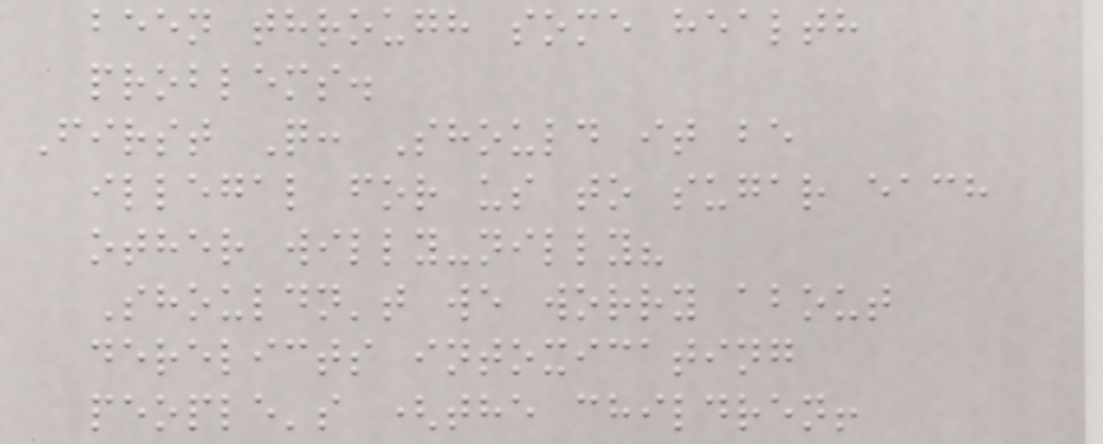been through some health
problems.
First Q: Should it be
illegal for us to sugar each
other willy-nilly?
Shouldn't we worry about
derelicts intoxicating
people's (the children!
